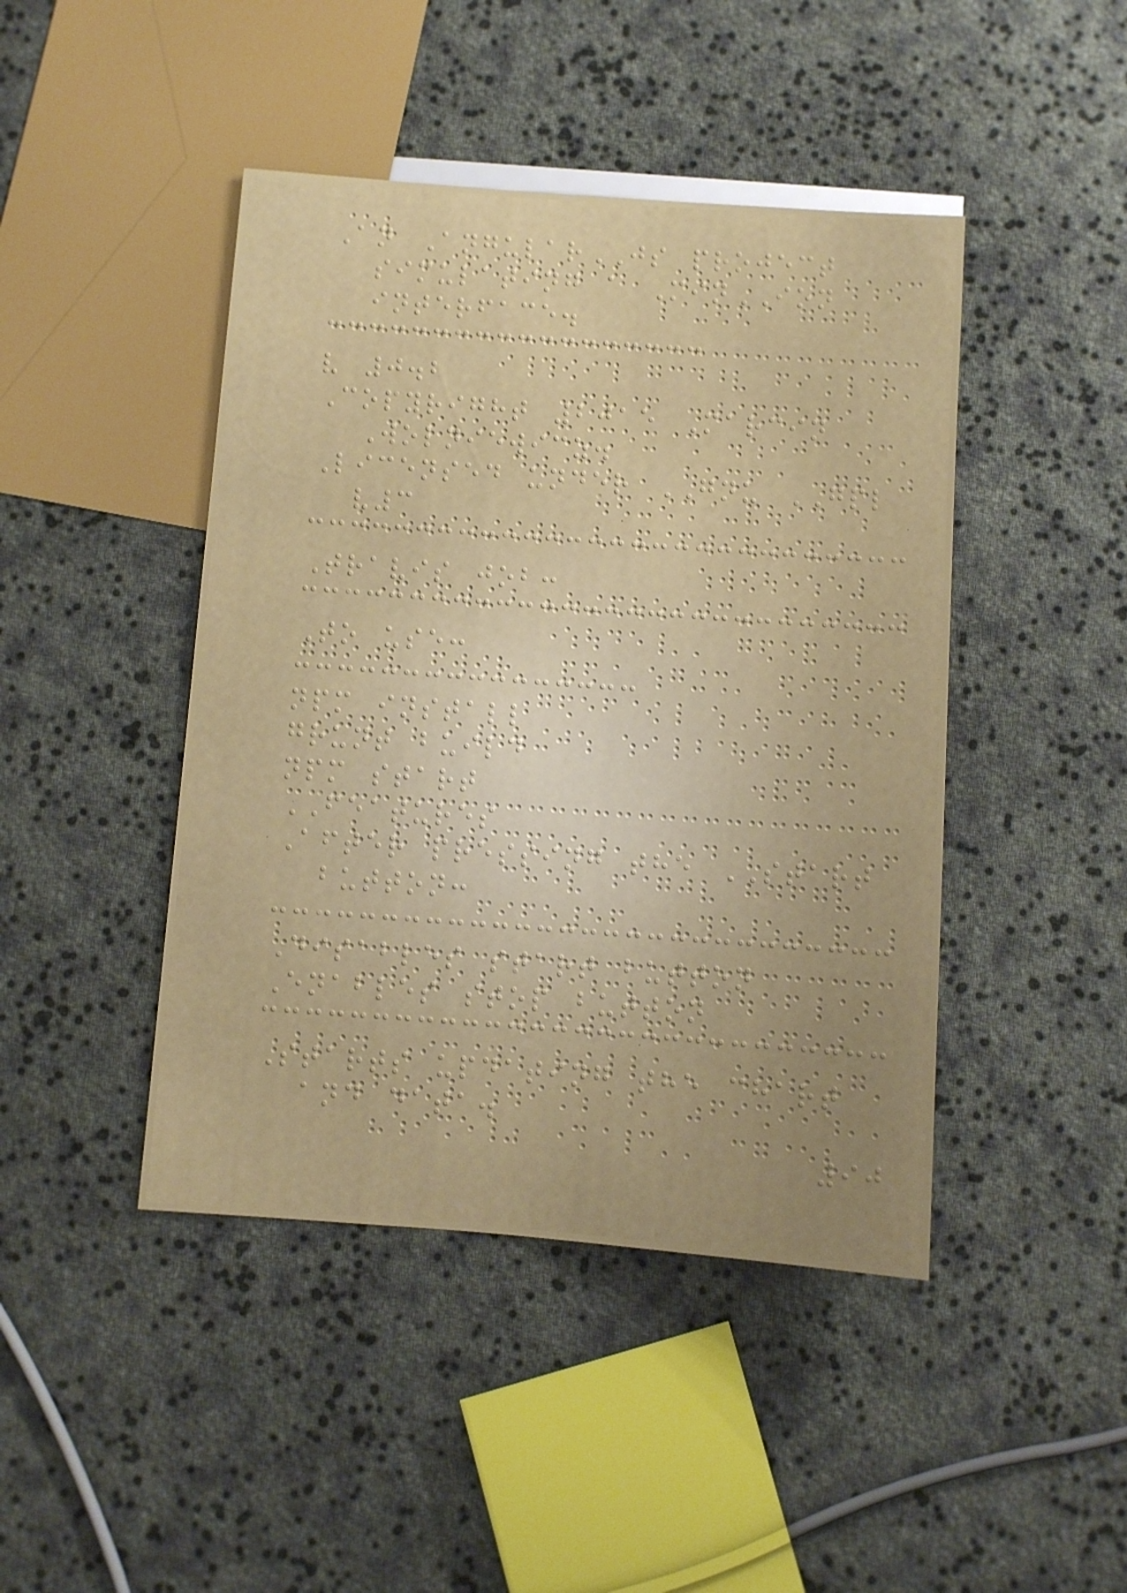An AngularJS project
simulating a MinION
interface.
v 0.2
Copyright 2015 Marcin
Wolniewicz.
Licensed under GNU GPL
v3
Travis job:
To use:
npm install
grunt build
npm start
FEATURES
After pressing the START
button:
Disables start button
Enables stop button
Starts updating the chart
and data.
90
